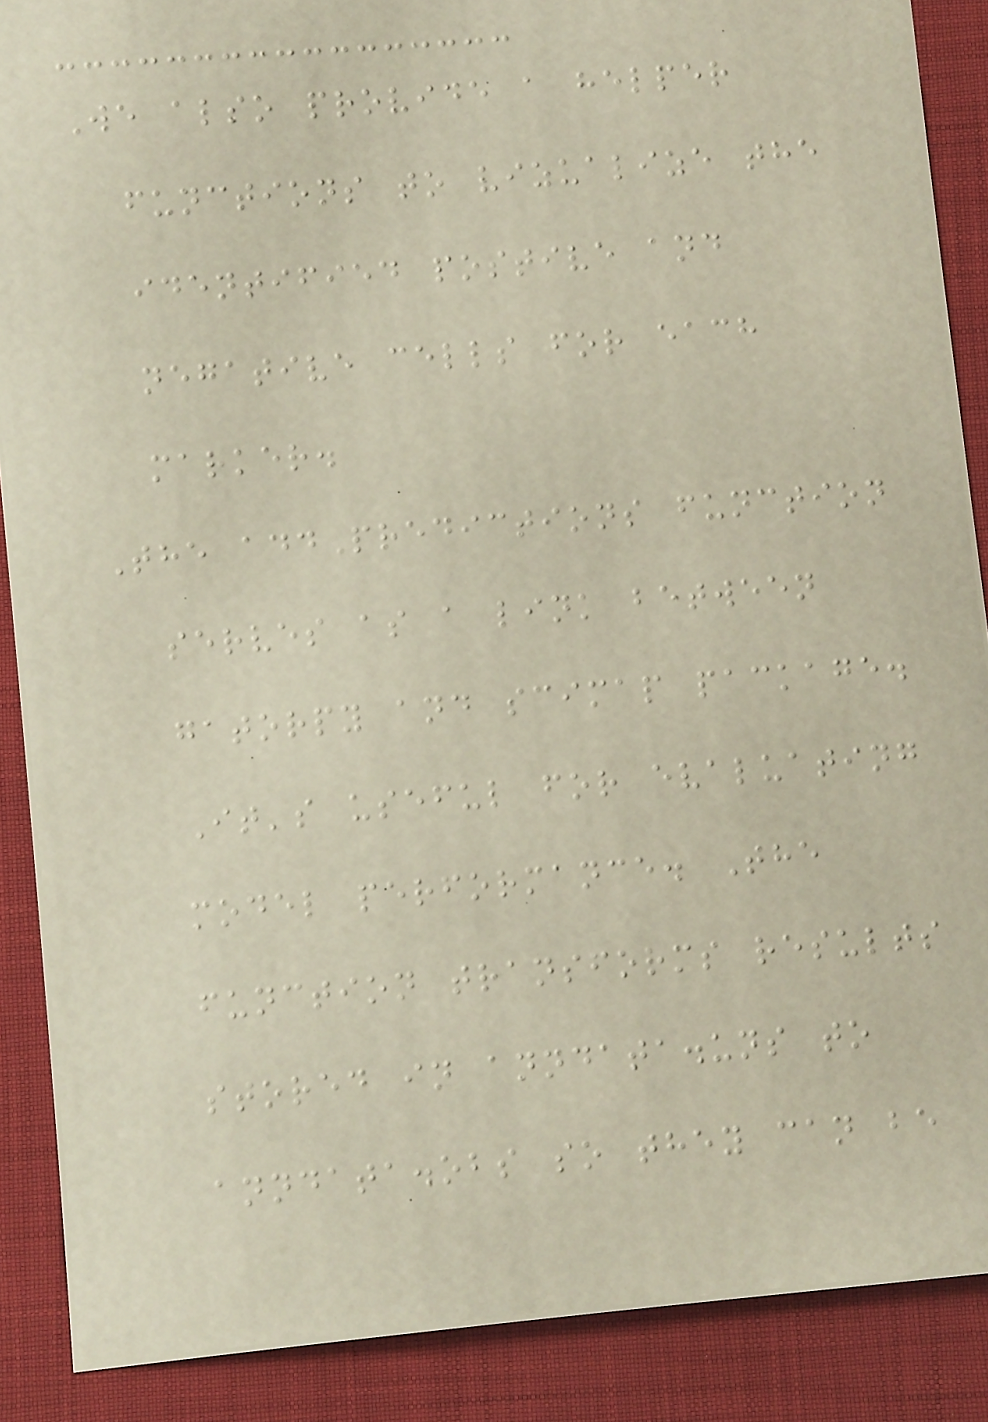We also provide a helper
functions to vizualize the
identified postive and
negative cells for each
marker.
The addPredictions function
serves as a link between
gatorpy and scimap package.
It's useful for evaluating
model performance. The
function transforms results
stored in anndata.uns to
anndata.obs so they can be
